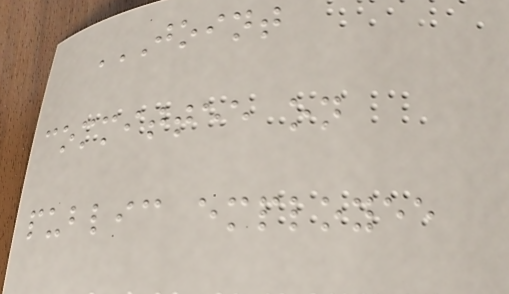JOINT
COMMITTEE ON
PUBLIC EMPLOYEE
